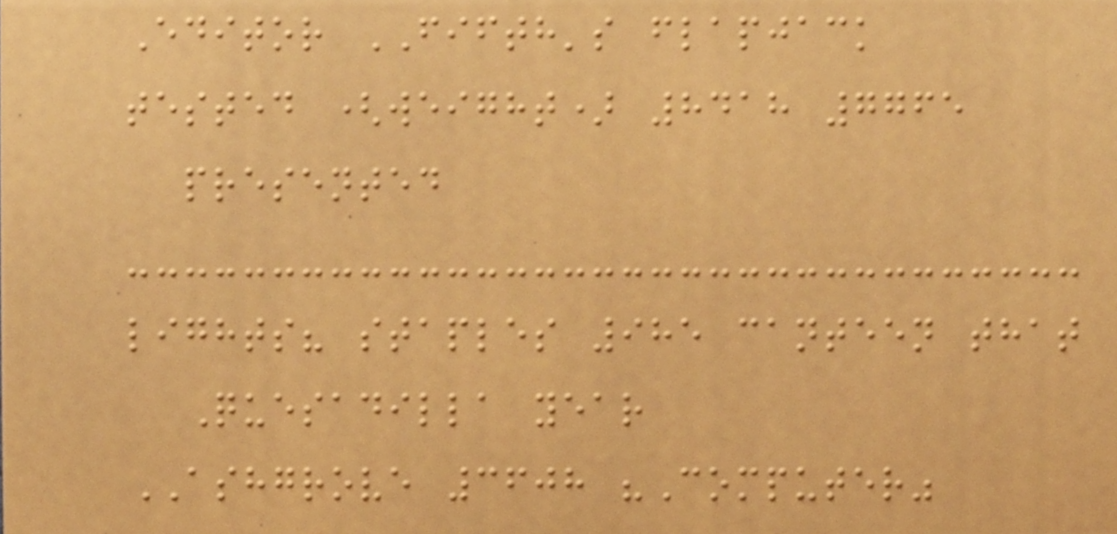Editor FIFTH's flapjack
tested (weight) 8418 7765
presented
lights? staples 985 canteen that
Quesadilla year
ASHGROVE 3608 "Computer"
